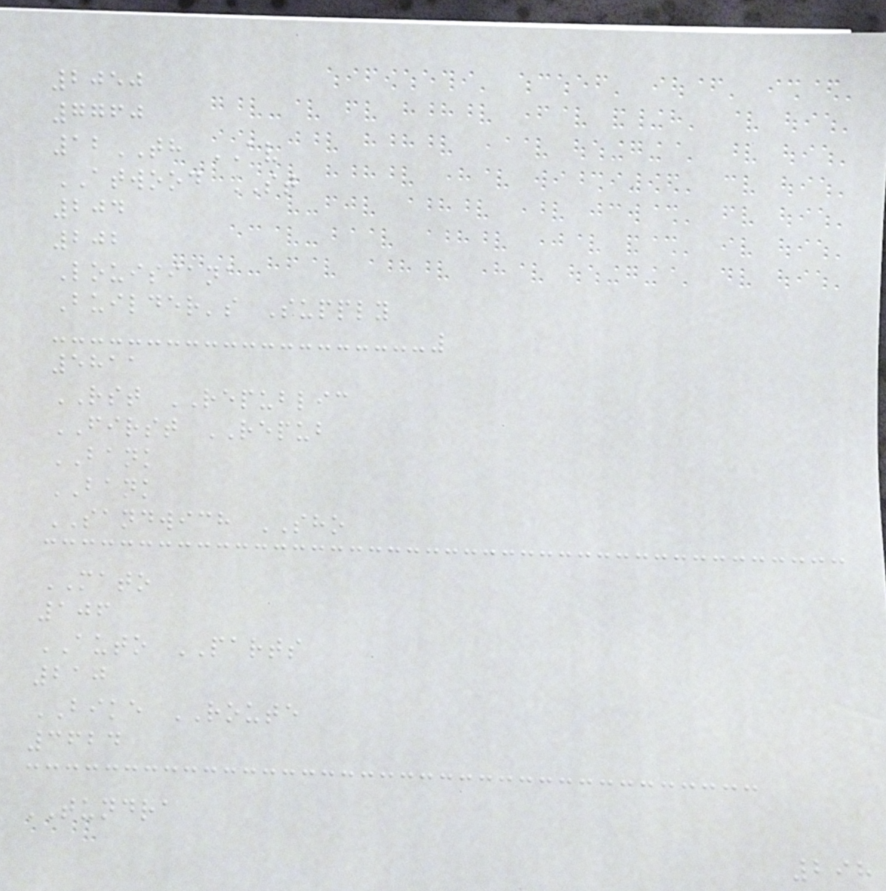2050
7760
12TH AV
ATWOOD ST
204
202
Louisiana
Builder's Supply
5811
RST REPUBLIC
FIRST REPUB
BANK
BANK
SANDWICH SHO
MATO
106
AUTO PARTS
210
BIKE ROUTE
3624
TUNDRA
298
